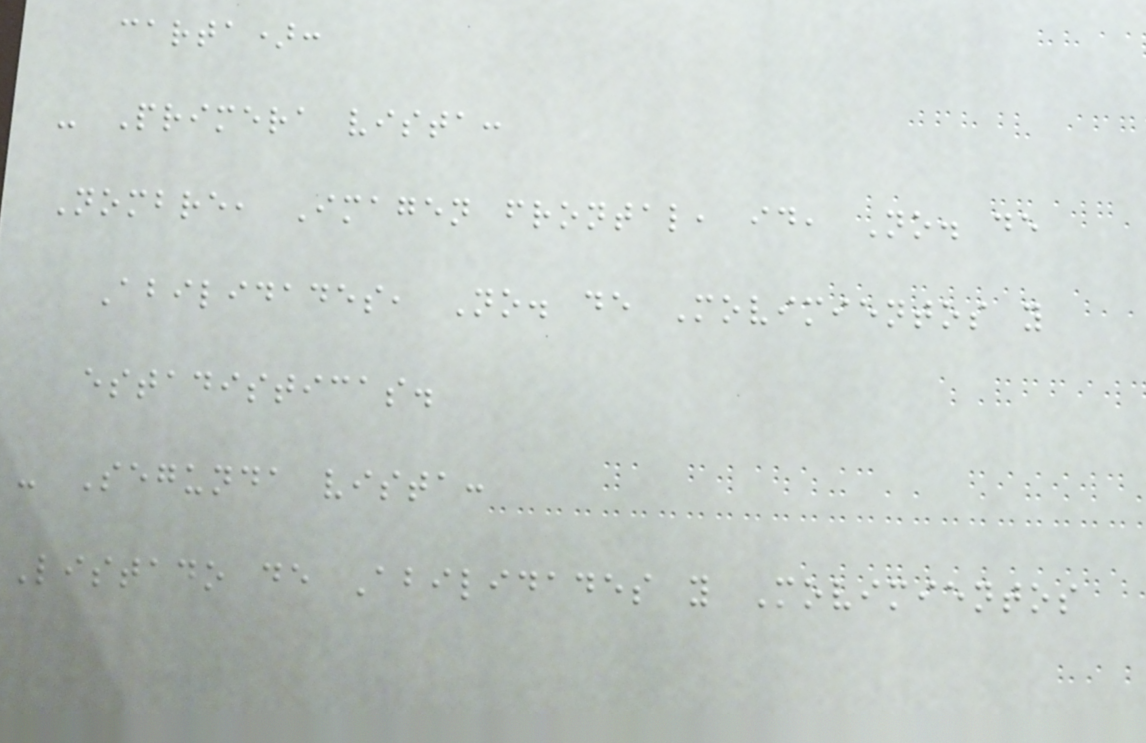carta):
- Primera vista:
Nombre, Imagen frontal, id, No. de
Abilidades, No. de Movimientos y
estadisticas.
- Segunda vista:
Listado de Abilidades y Movimientos
